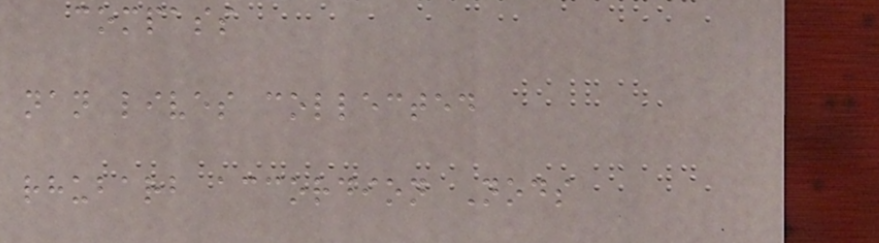compass
nan lives collected
rhubarb accordion Nods
